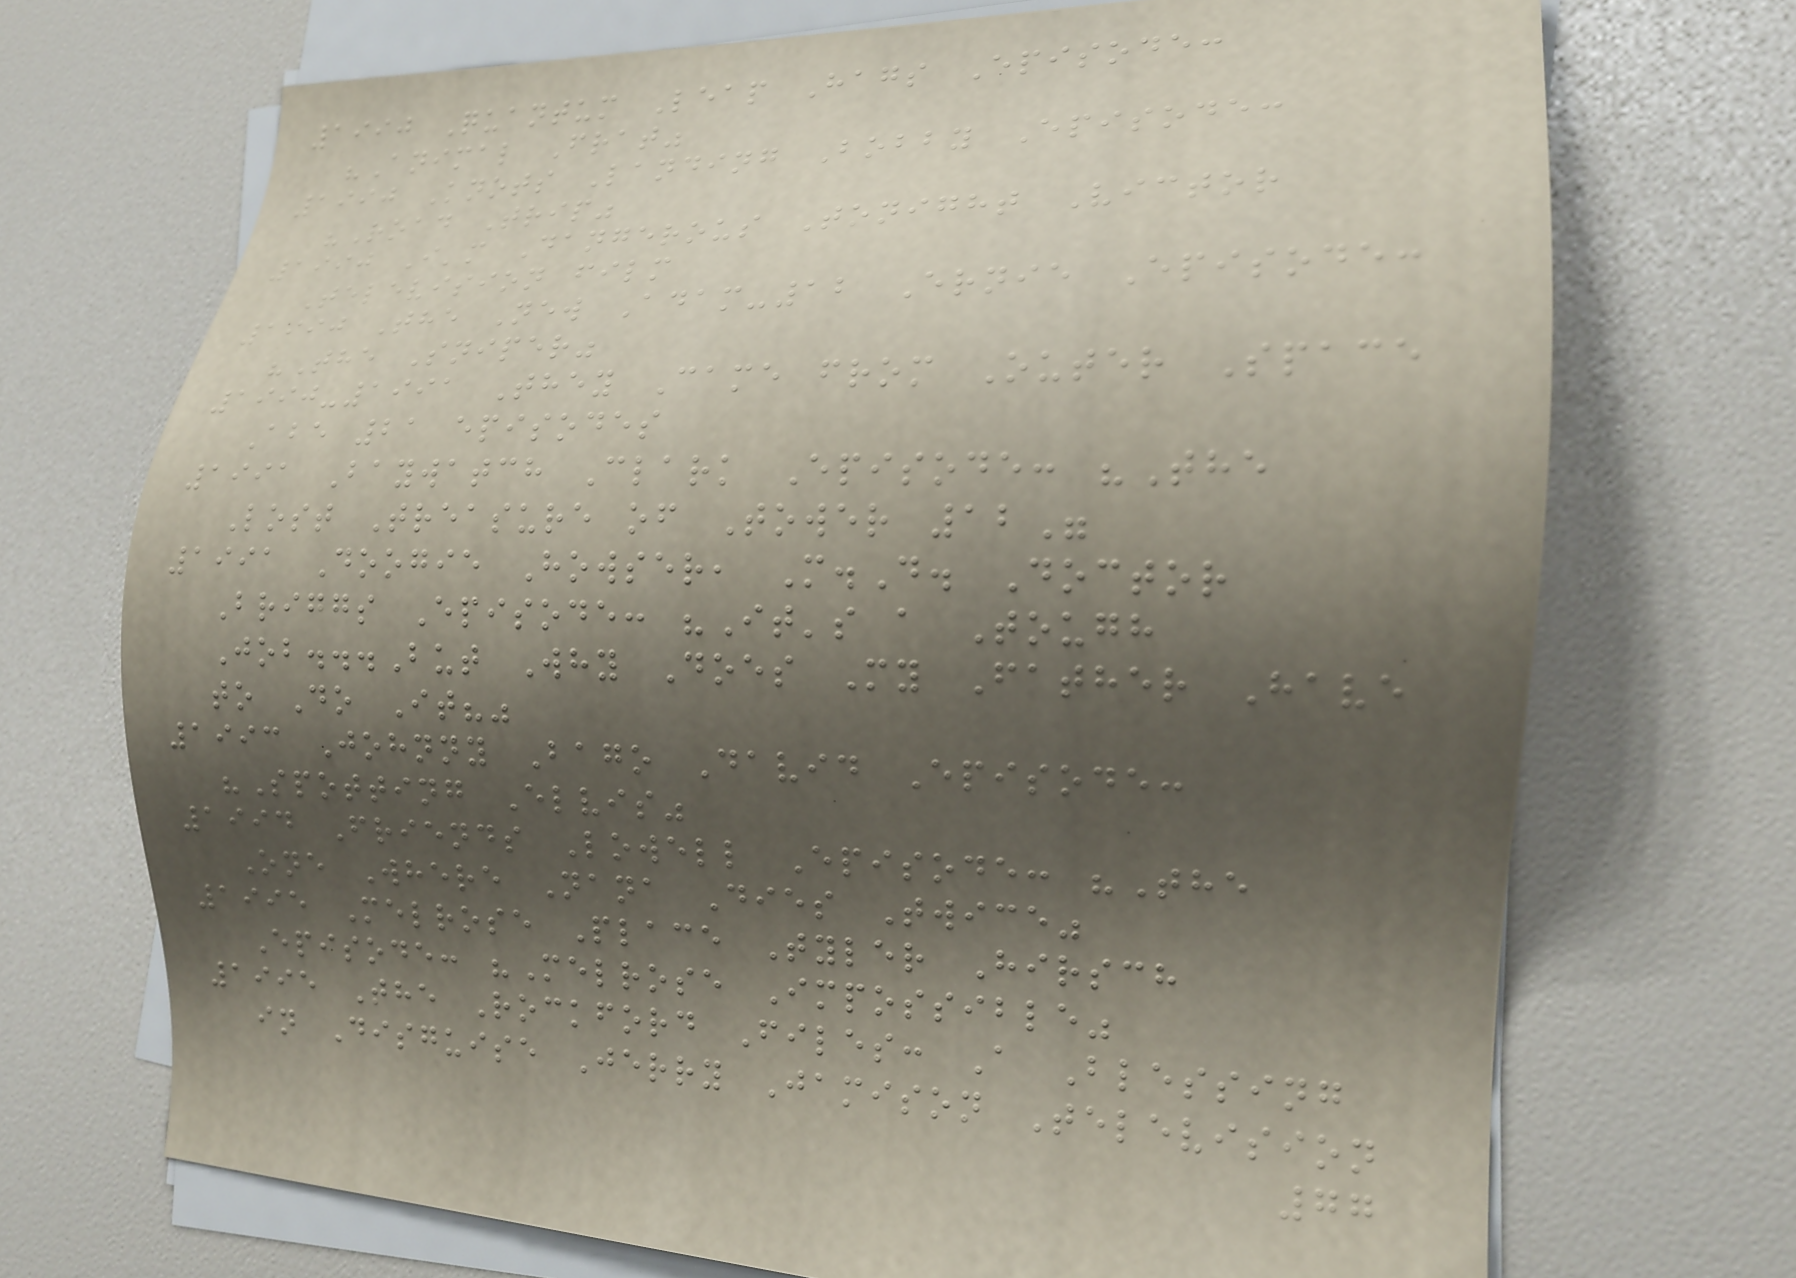1990 Quantum Leap Hags Episode:
"Animal Frat"
1990 Knots Landing Bobby Episode:
"Road Trip"
1990 I'm Dangerous Tonight Victor
Television film
1990 The New Adam-12 Ernie Episode:
"The Sniper"
1990-1991 They Came from Outer Space
Abe 21 episodes
1991 Baywatch Clark Episode: "The
Lost Treasure of Tower 12"
1991 Doogie Howser, M.D. Doctor
Briggs Episode: "It's a Tough
Job...But Why Does My Father Have
to Do It?"
1993 Johnny Bago David Episode:
"Spotting Elvis"
1994 Friends Lowell Episode: "The
One Where Nana Dies Twice"
1995 Melrose Place Tyler Hirsch
Episode: "Melrose Impossible"
1995 The Rockford Files: A Blessing
in Disguise Jerry Jamison Television
77
